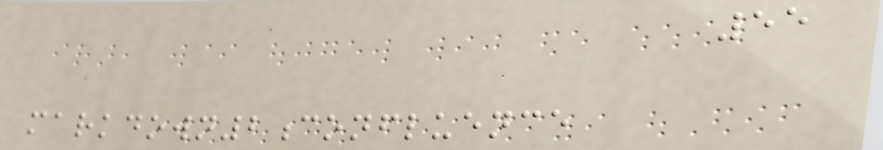55
markdown2confluence
